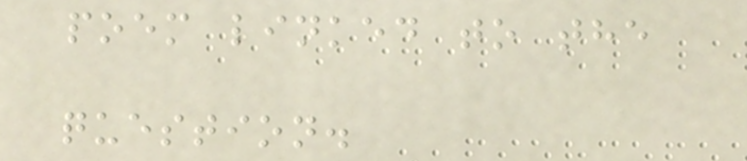poem linked to the
question.
